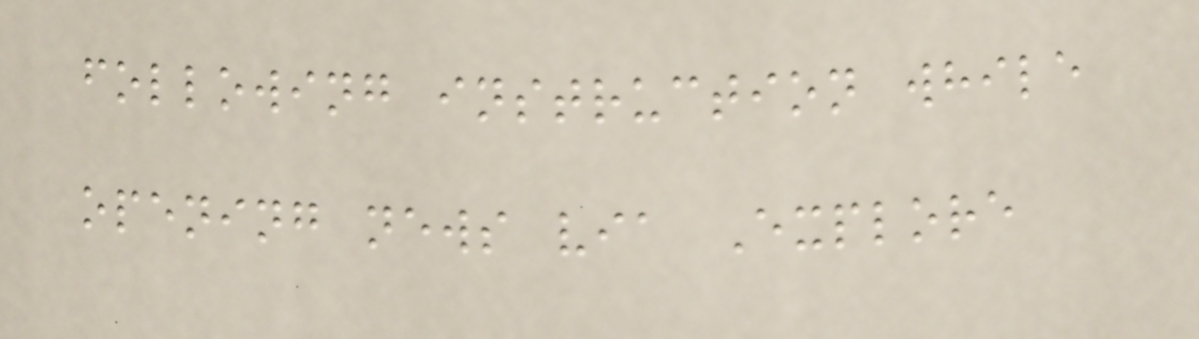following instruction while
opening news via Explore
